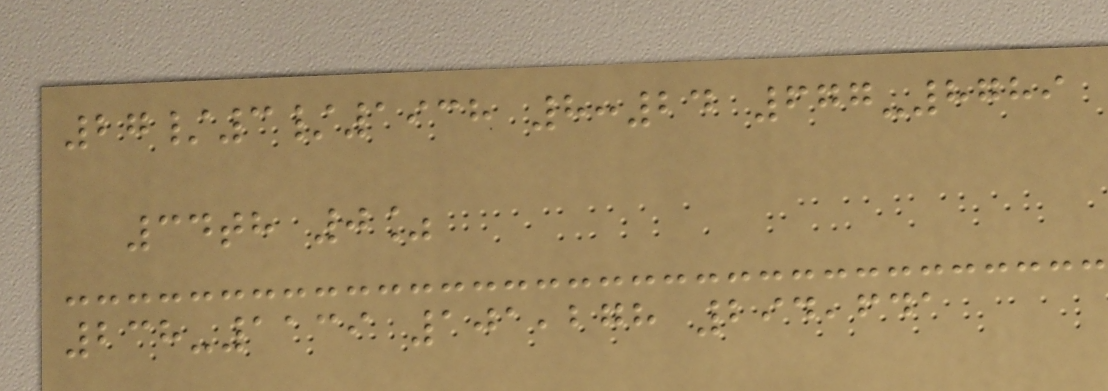27/3/1938 8:24 677-8789
34th 0%
238-1139 101,278 294,641
